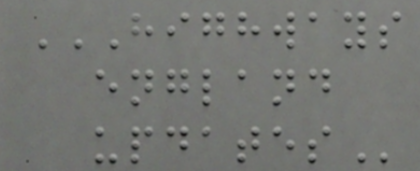HIGHWAYS
ENGLAND
UPDATES
